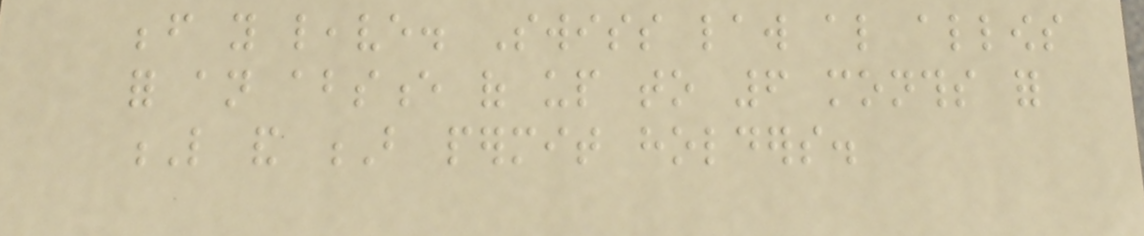before you leave. Swiss law also allows
for an absence of up to 6 months for
L and B permit holders.
